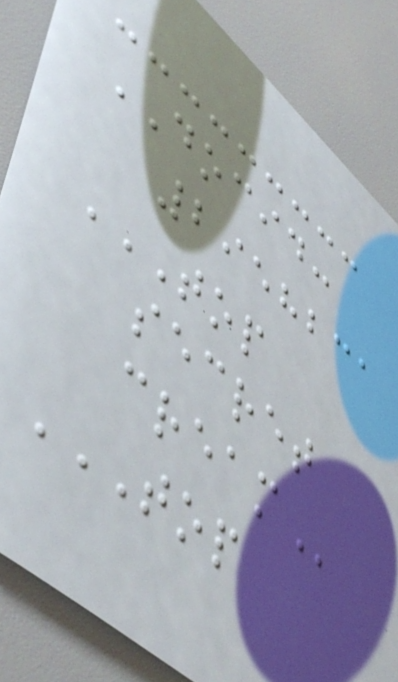DOCID:
2958231
TOP
SECRET
CREAM
TOP
